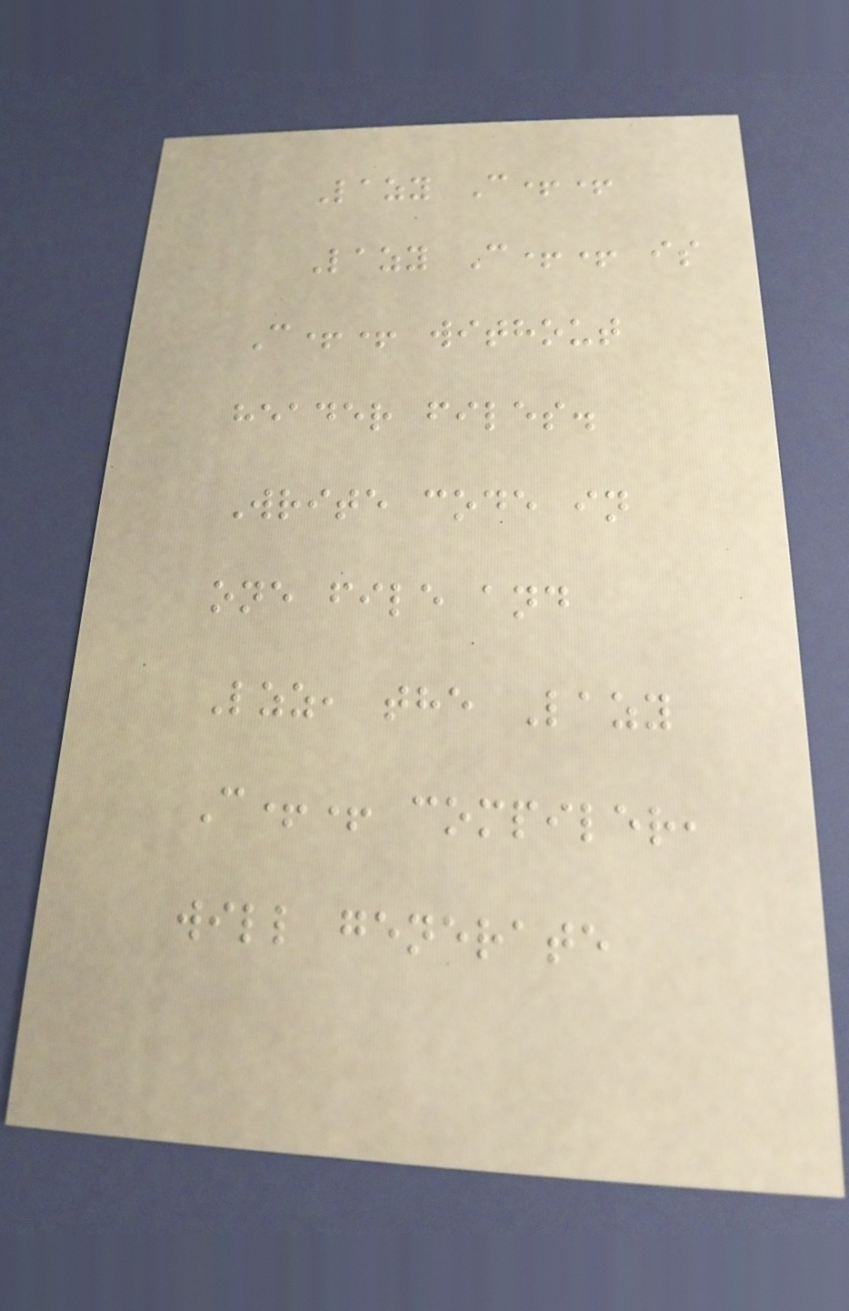Lazy C++
Lazy C++ is
C++ without
header files.
Write code in
one file and
Lzz, the Lazy
C++ compiler,
will generate
